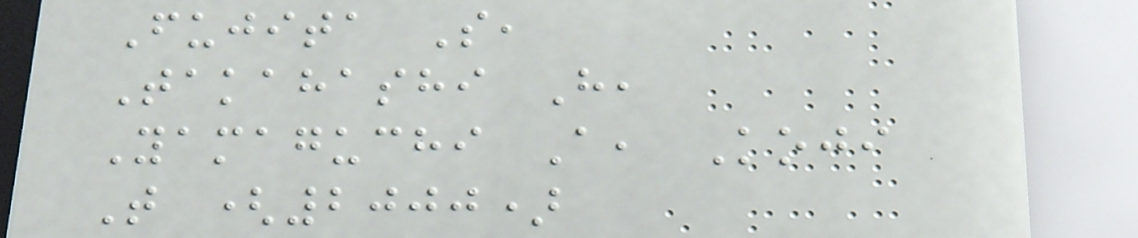Fujita S,
Takahashi H,
Yamaguchi A, Koji
T (2000)
